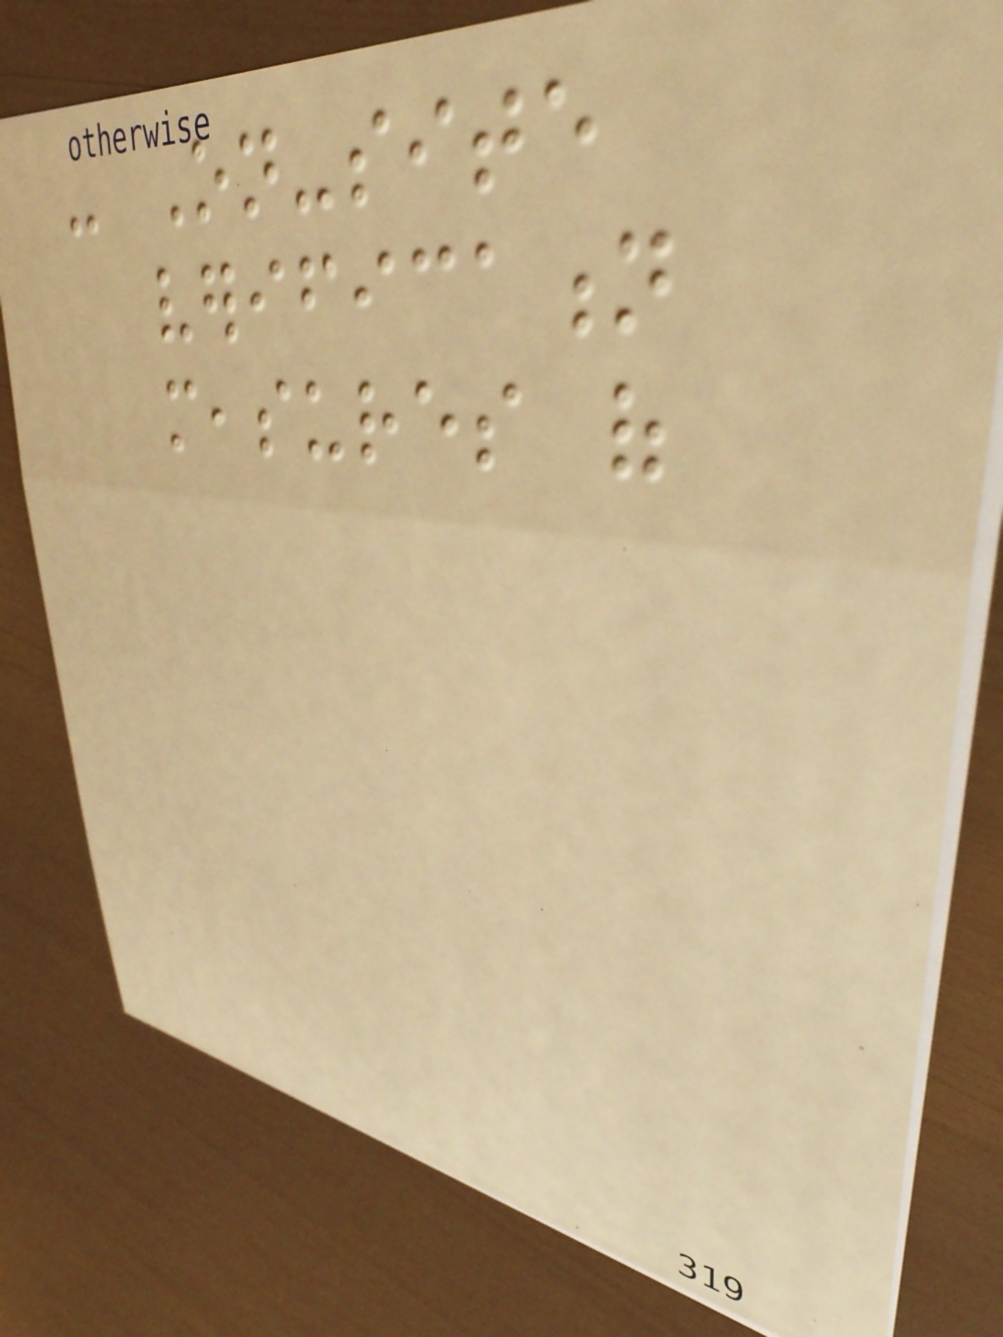- On-site
verification
measures of
